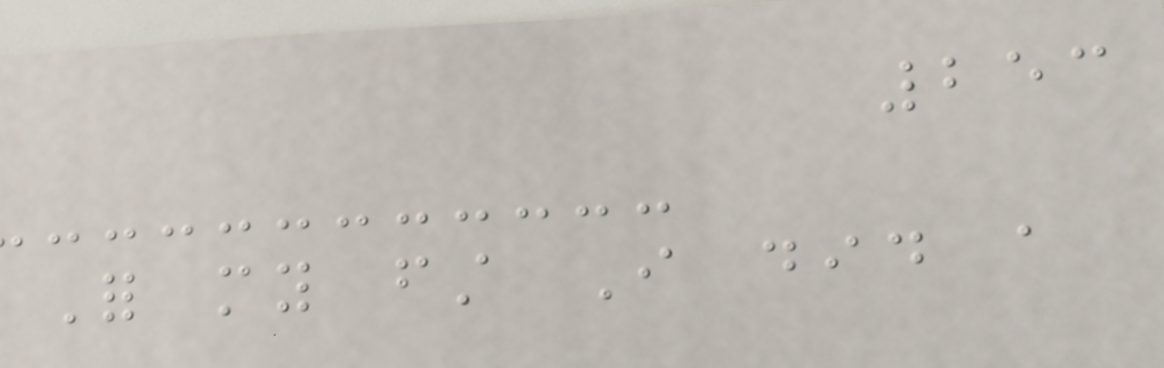253
For my first I did a
